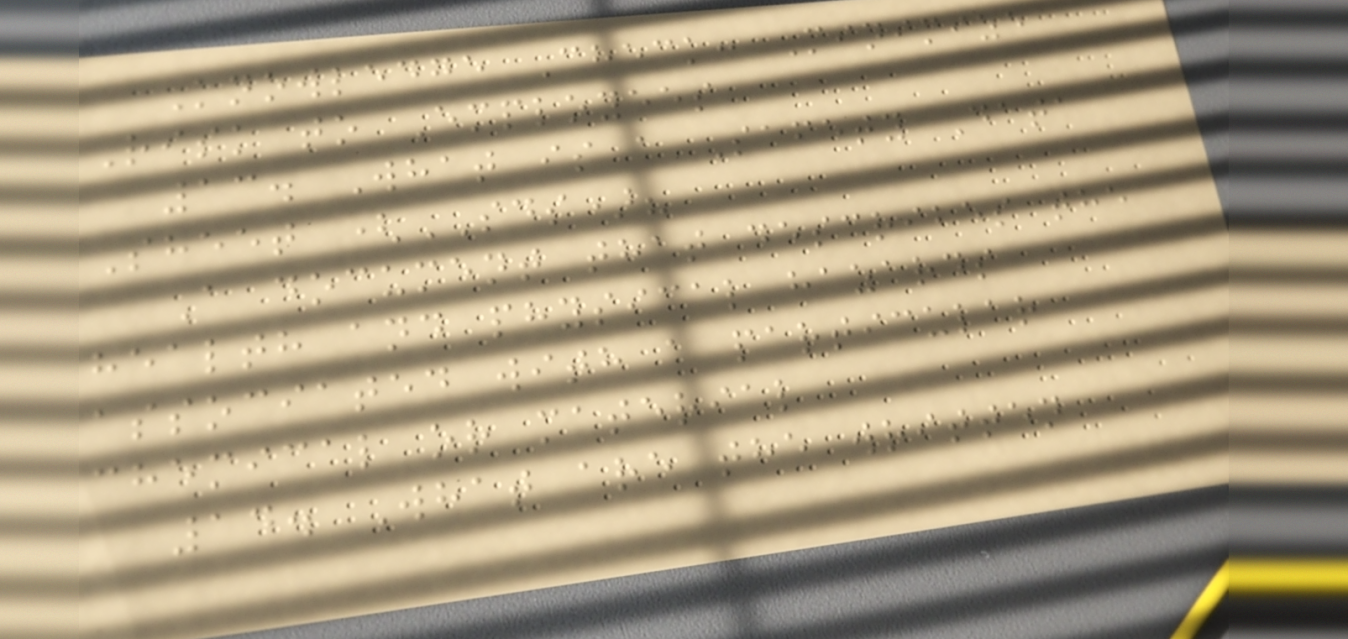Knowledge Check: Minimize
Risk to Employees
13. What is a Safety Data
Sheet (SDS)?
A document that describes the
health and physical hazards
associated with a particular
chemical or material
14. What are the written
